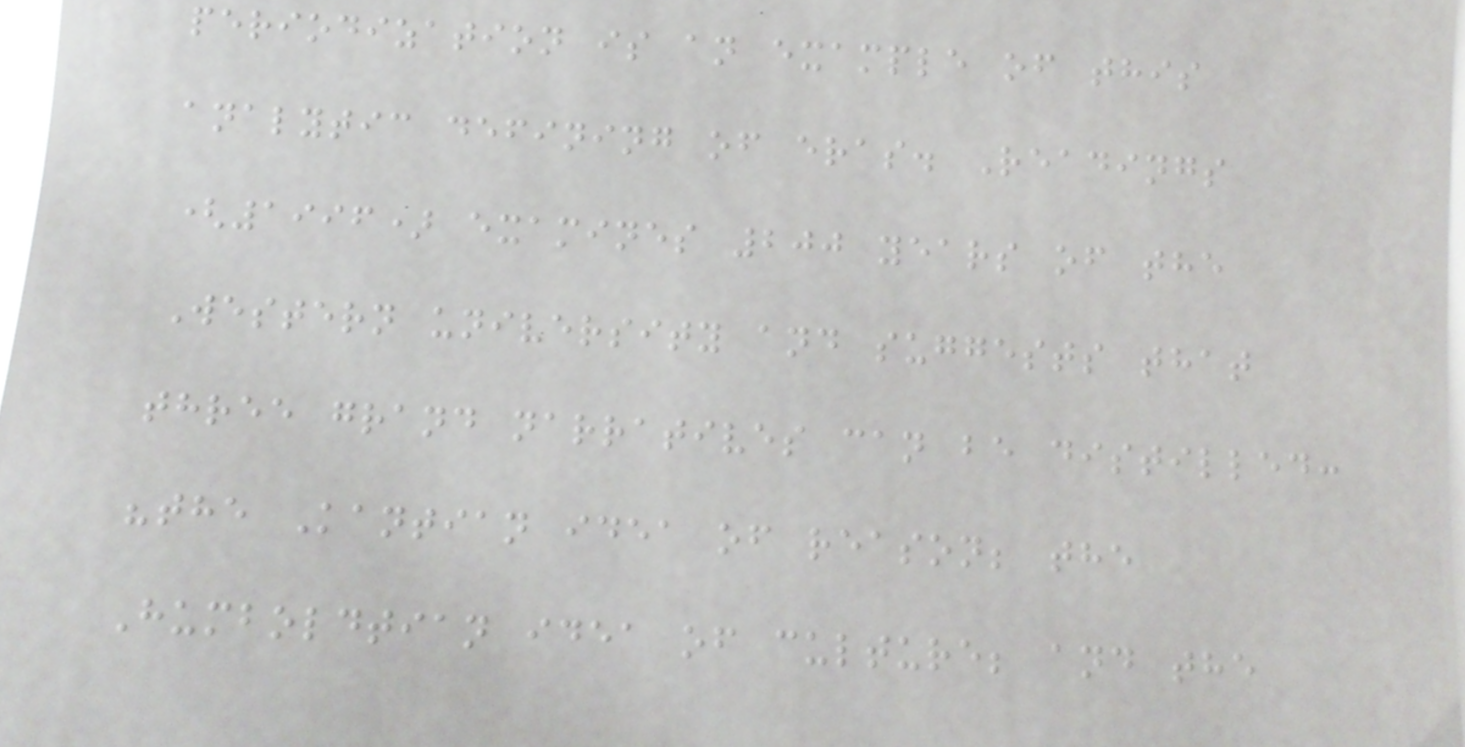periodization is an example of this
analytic defining of eras. Readings
(1996) examines 200 years of the
Western university and suggests that
three grand narratives can be distilled:
"the Kantian idea of reason; the
Humboldtian idea of culture; and the
